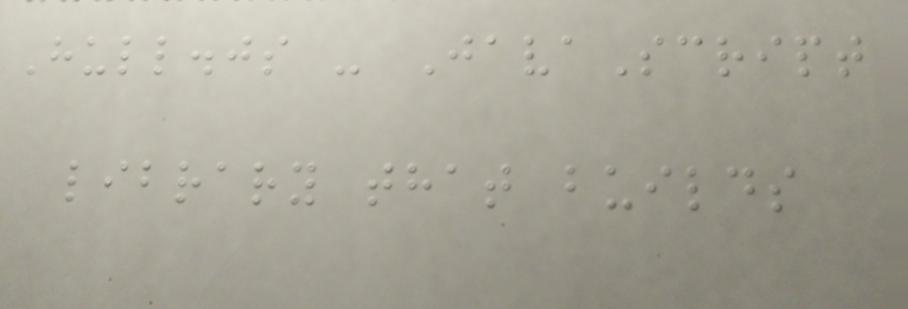Hull.js - JavaScript
library that builds
